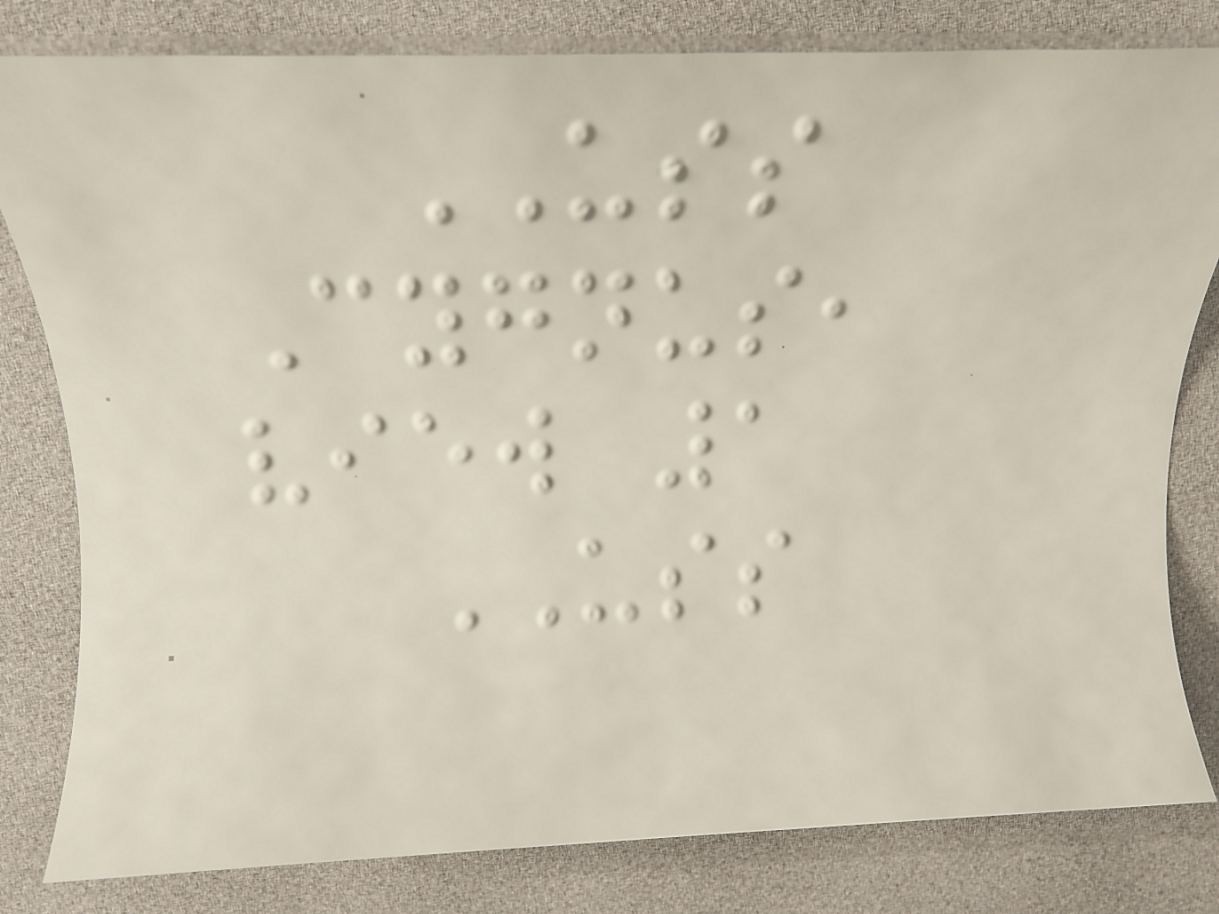USS
Cygnus,
view 1
USS
